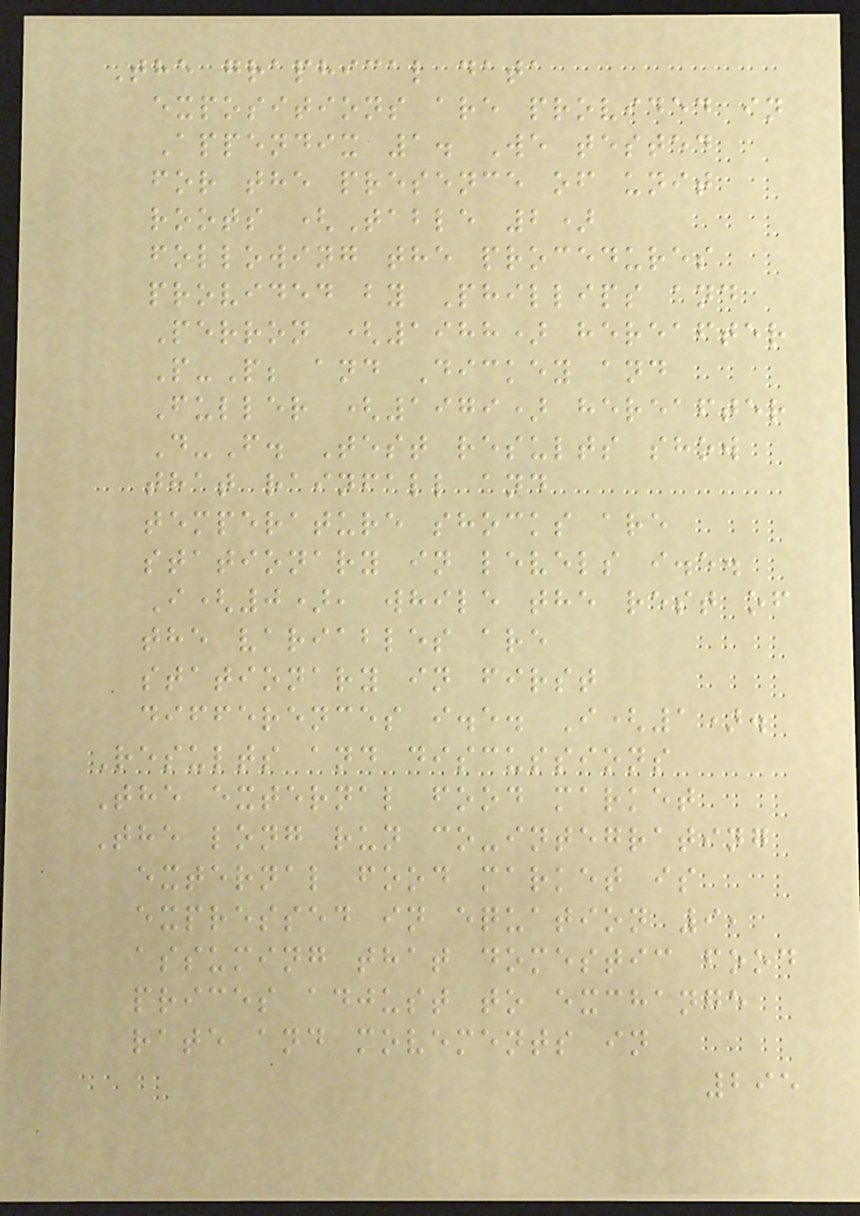The graphical data
expositions are provided in
Appendix 1. We tested
for the presence of unit
roots (Table 2)
following the procedures
provided by Phillips and
Perron (1988) hereafter
P-P; and Dickey and
Fuller (1979) hereafter
D-F. Test results show
that rainfall and
temperature shocks are
stationary in levels i.e.
I(0), while the rest of
the variables are
stationary in first
differences i.e. I(1).
Results and discussions
The external food market
The long run co-integrating
external food market is
expressed in equation 9,
assuming that domestic food
prices adjust to exchange
rate and movements in
295
